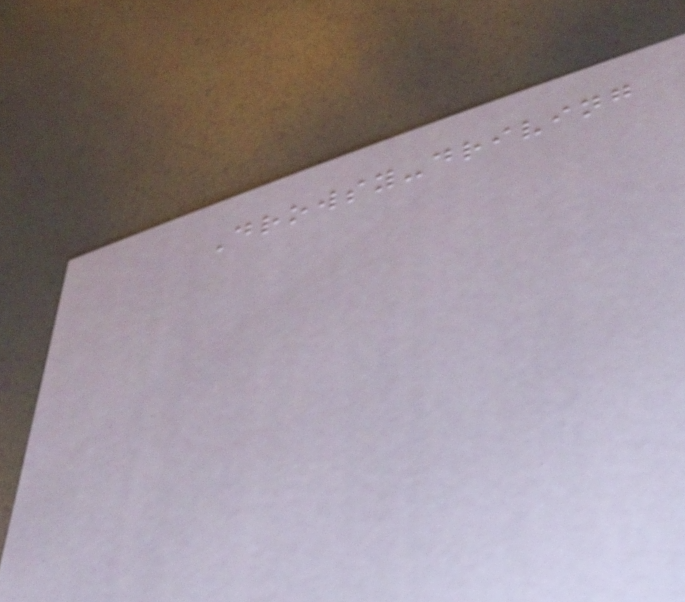Drowsy-driving
